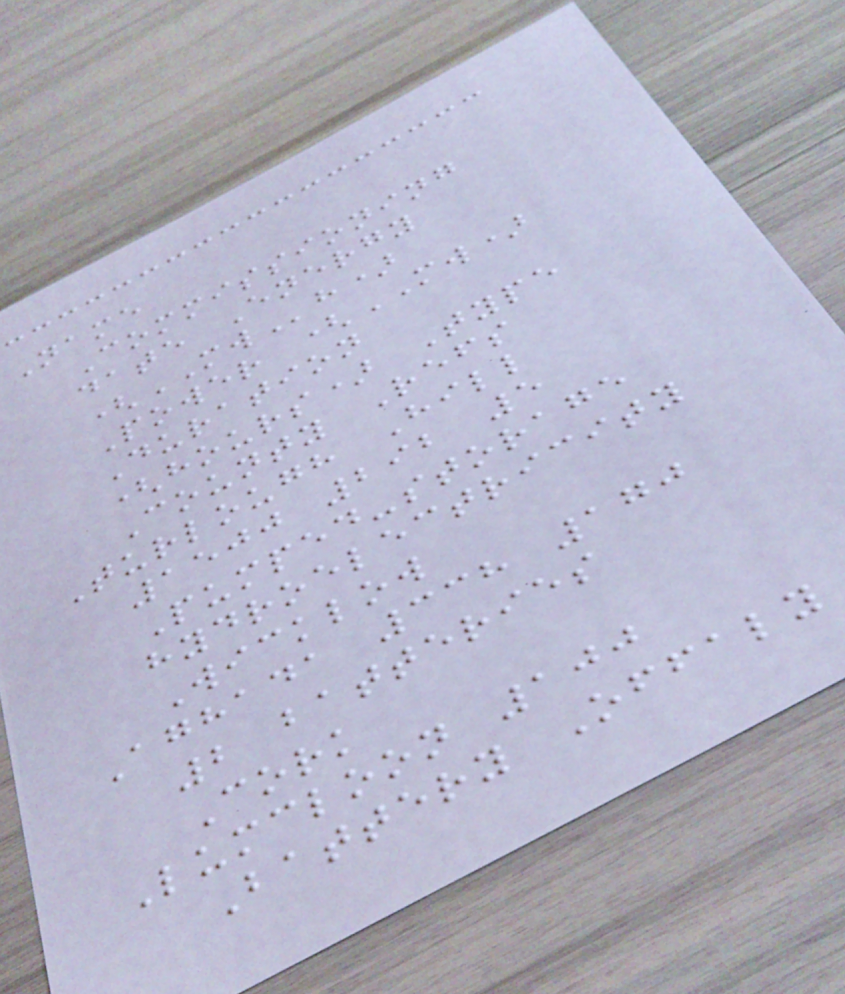Name
Commissioning
date Energy
(MWh)
Power (MW)
Duration
(hours) Type
County Refs
Turlough Hill
1500 292 5
Pumped-storage
hydroelectricity
Wicklow
Aghada 338 170
2 batteries
Cork
Lumcloon 100
Battery Offaly
